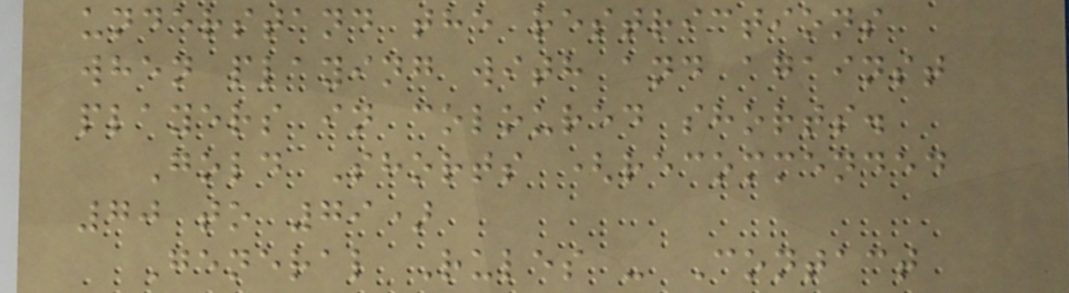understand the restrictions
when playing with and against
players in coloured shorts.
Gold Shorts (recommended
70 to 79)
General Rules - Contact
